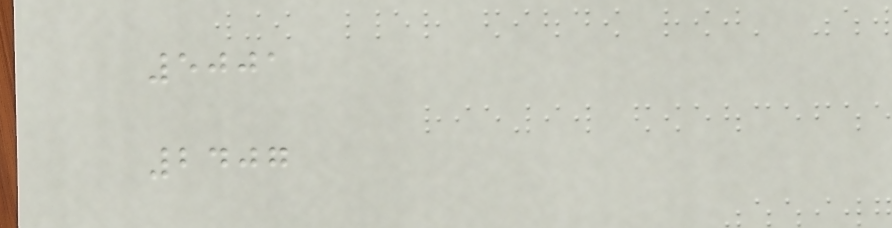5001
2407
